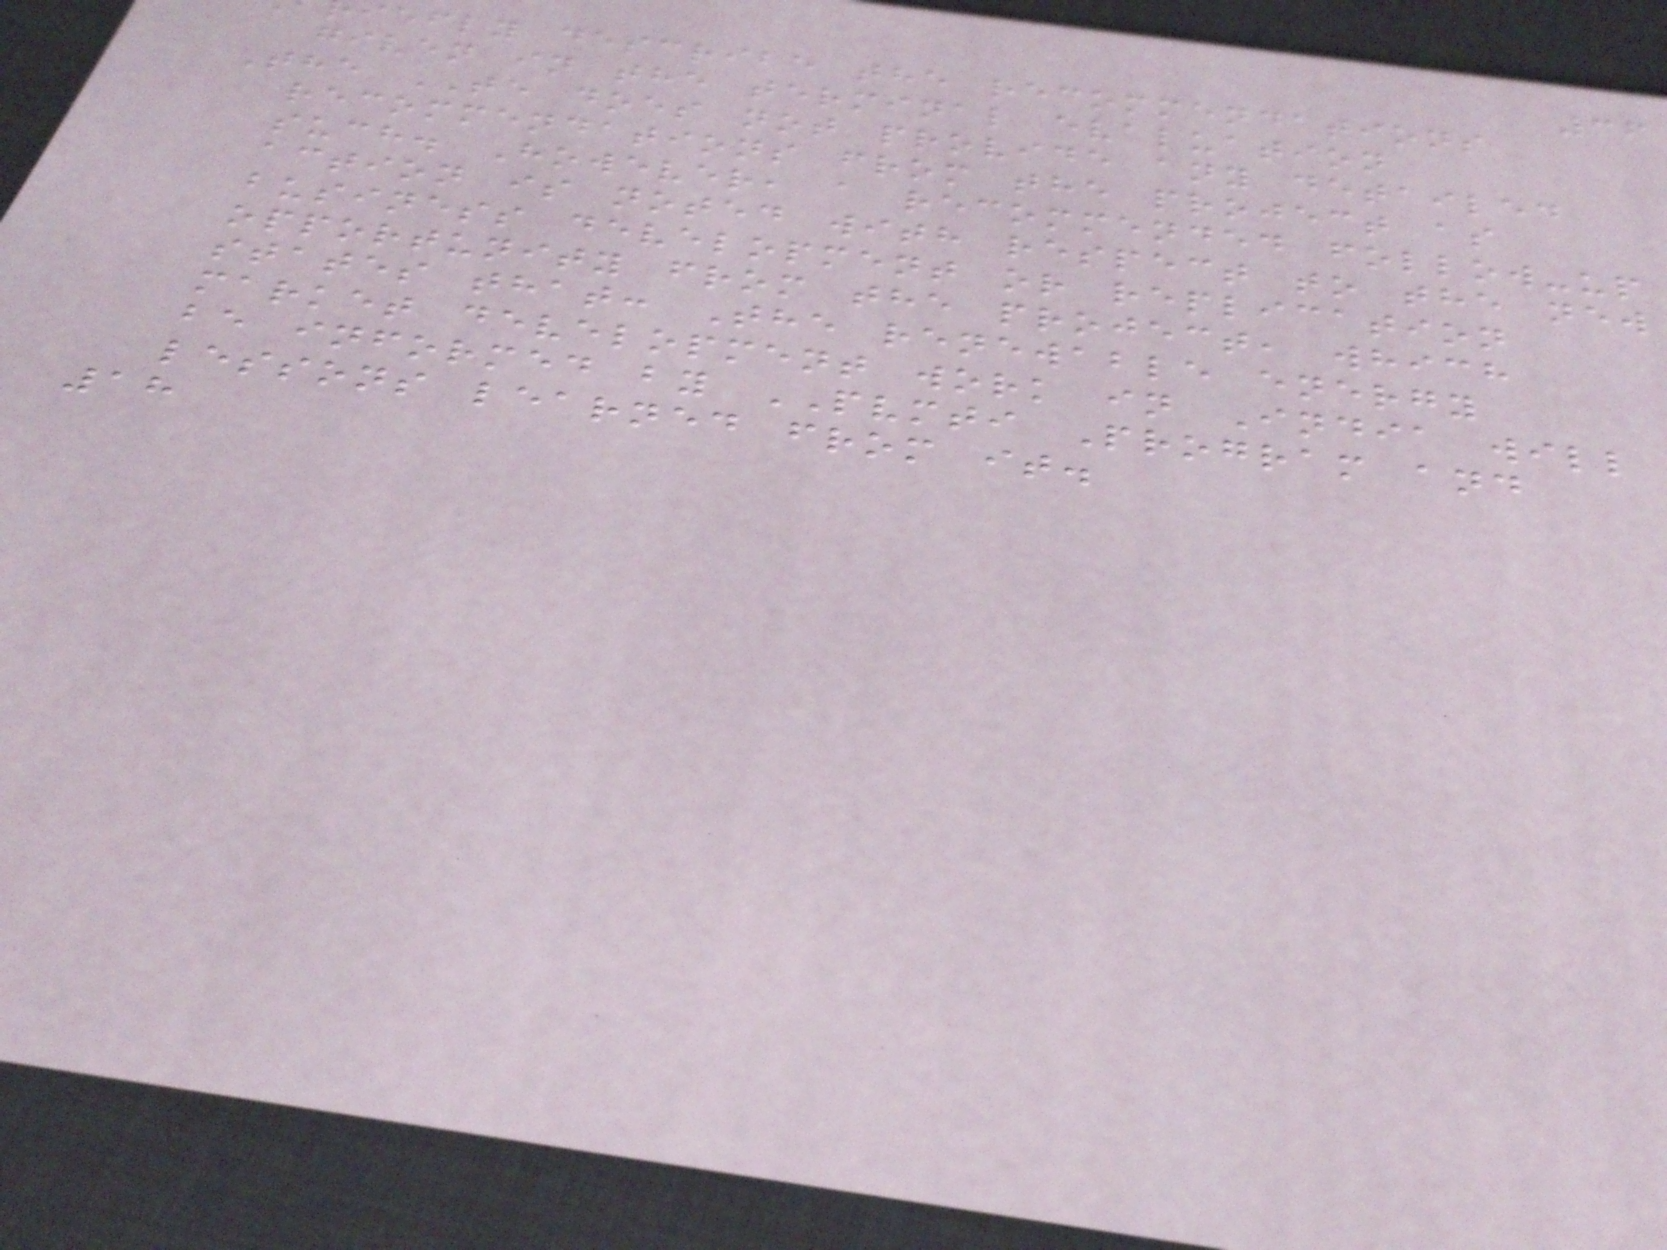36
iefly describe the recommendations
given in the terminal evaluation
The TE does not provide any detailed
recommendations from the project as
such. However, a recommended follow-up
action is noted with respect to the new
business development or replication
opportunity from the project, which
states that: The renewable energy
market development work in India will
be informed by PVMTI Program and
lessons learned from it.
18
